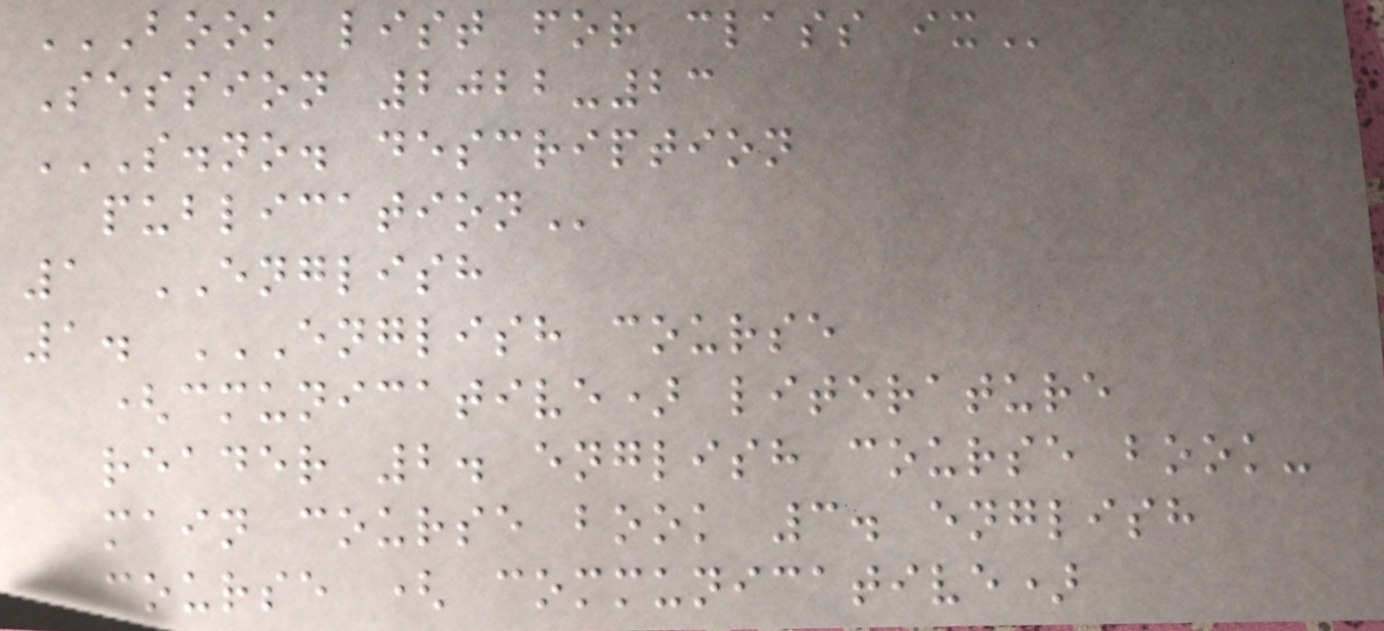BOOK LIST FOR CLASS IX
Session 2022-23
S.NO. DESCRIPTION
PUBLICATION
1 ENGLISH
1. ENGLISH COURSE
(CMUNICATIVE) LITERATURE
READER 2. ENGLISH COURSE BOOK-
MAIN COURSE BOOK 3. ENGLISH
COURSE ( COMMUNICATIVE)
